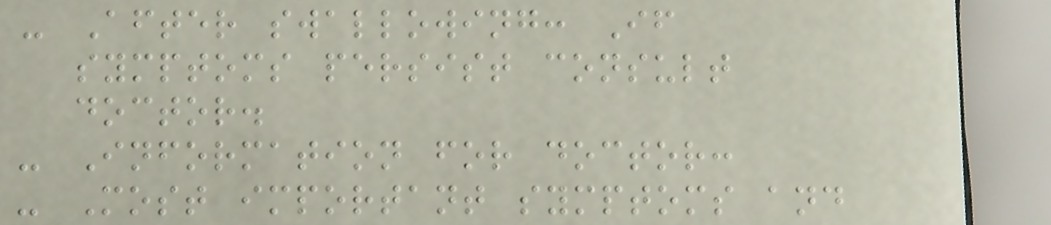- After swallowing: If
symptoms persist consult
doctor.
- Information for doctor:
- Most important symptoms and
